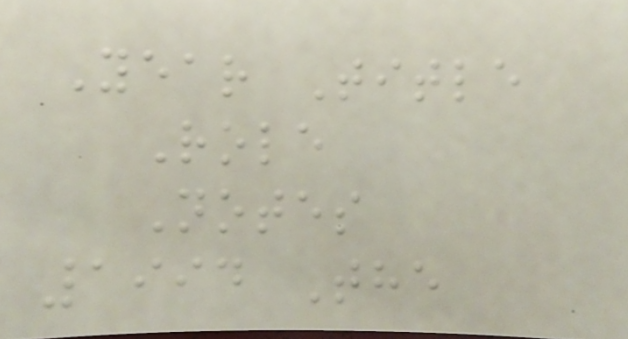Year Title
Role
Notes
1994 The
